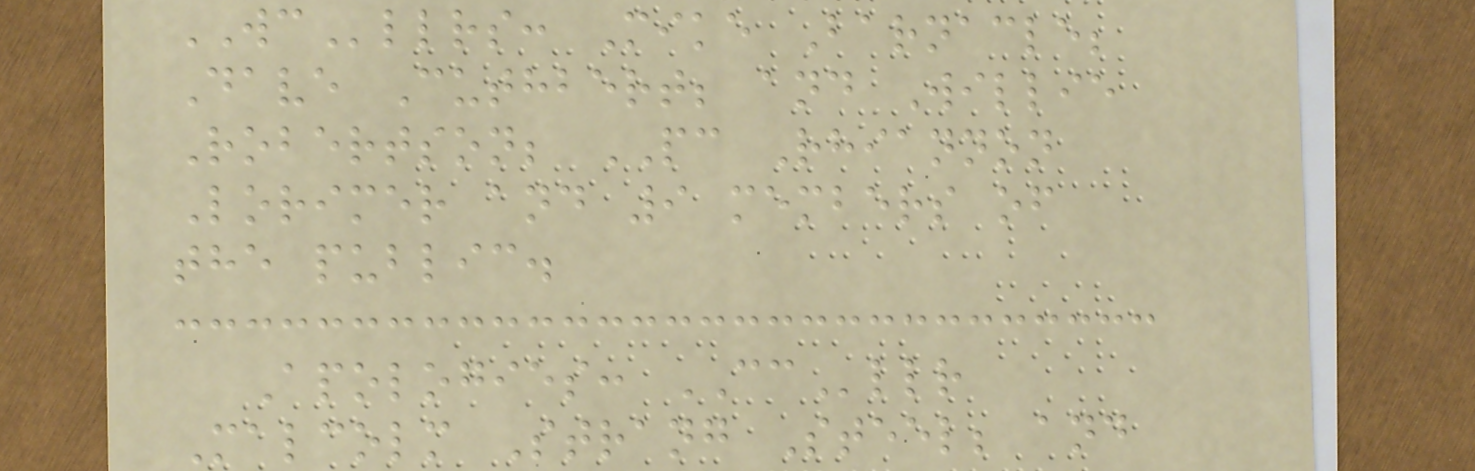WCllrs: Mike Barnacle;
Dave Cuthbert; and Willie
Robertson; PC Rhiannon
Lorimer and 9 members of
the public.
Apologies: CCllr
Malcolm Strang Steel; and
